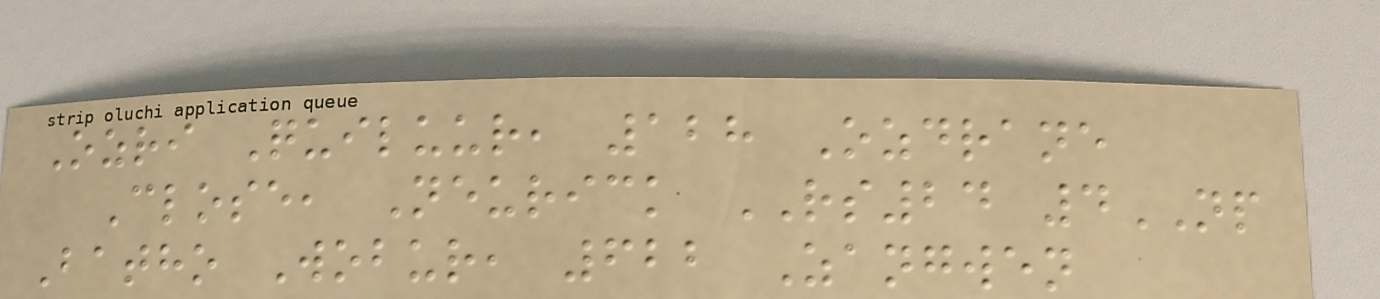Ozri Quiluur, 128 Ozdrane
Close, Neurick RS24 4NP
Batho Wobur, 622 Zangwen
